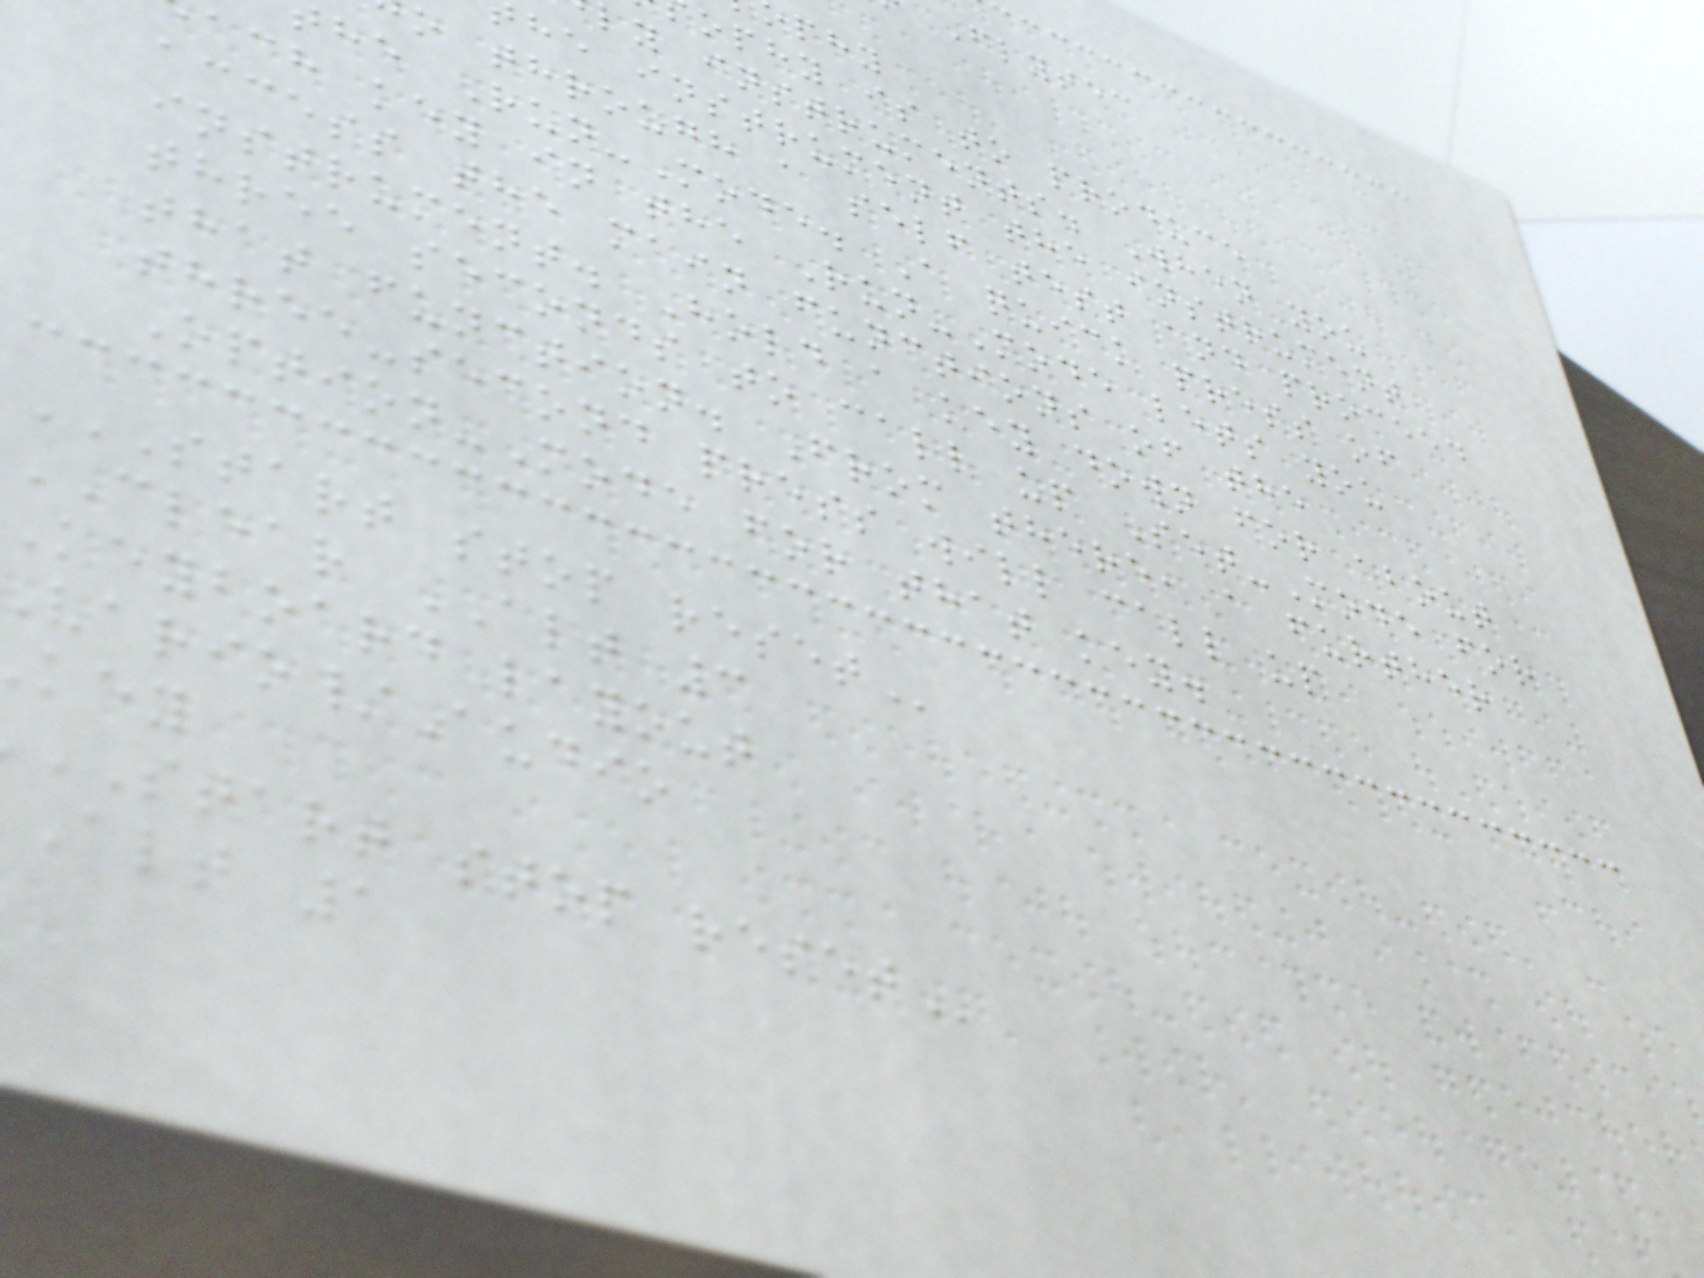ophy is to produce
ly instruments. When you
he instrument the instrument
o through a self test and proceed
he Run-Mode. A quick press of
ach key in the Run-Mode lets you
access the main functions of the
instrument. Hold a key down for about
three seconds to call up Set-Mode for
that function. From there, a further
three-second press will call up
Option-Mode for that key.
START STOP RESET
CLEAR ALT 3
keyboard layout
ario/Audio
START stop
alt 1
